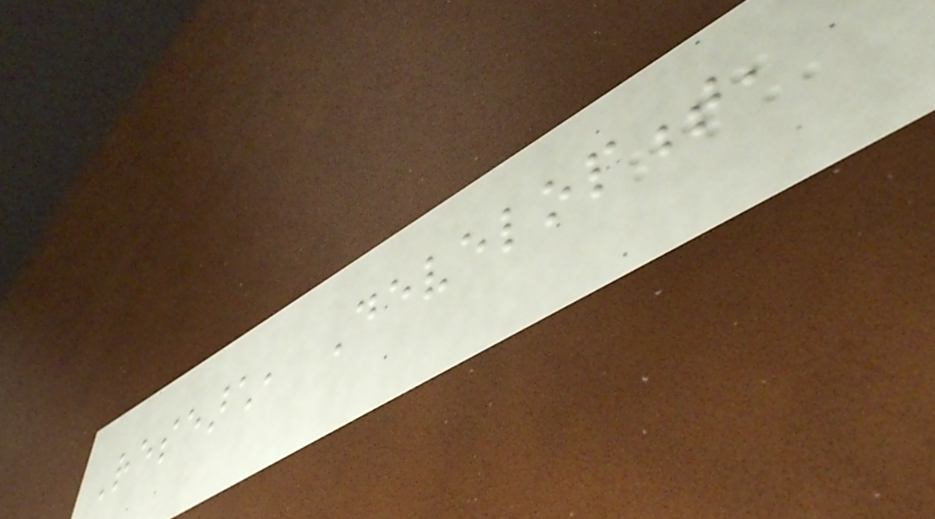Research, Development,
